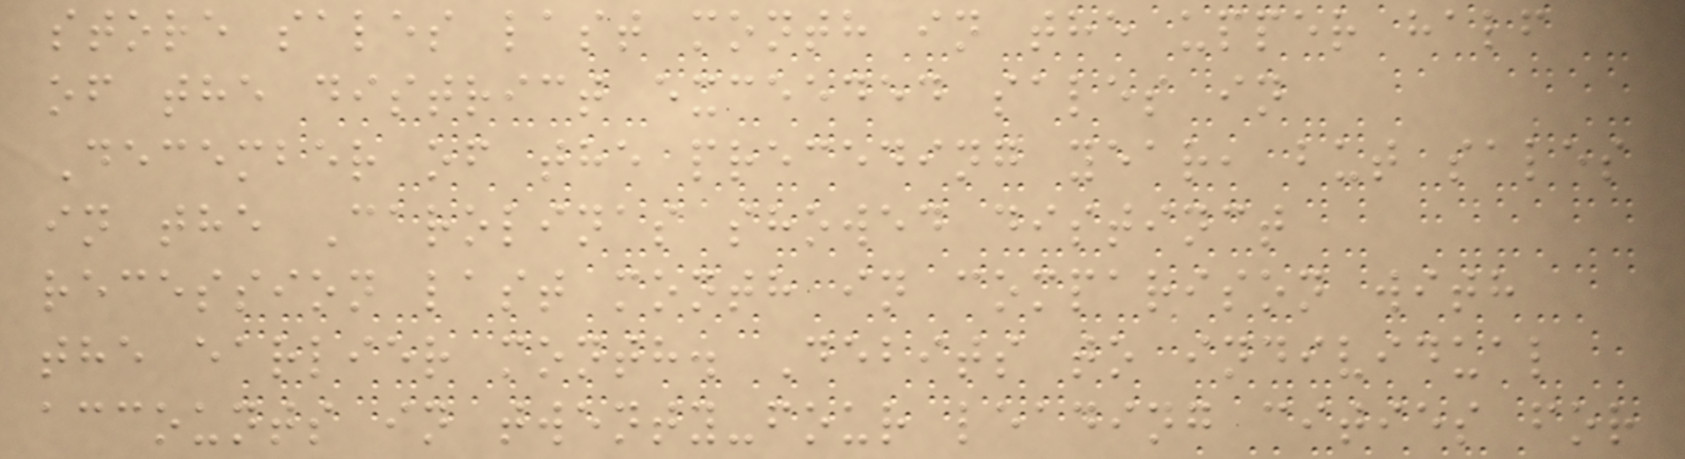store sales last month in the upper half
of the district exceeded sales in
December of the preceding year, but sales
in the Carolinas showed distinct
recession last month in comparison with
the earlier month. Debits to individual
accounts in twenty-four leading cities for
